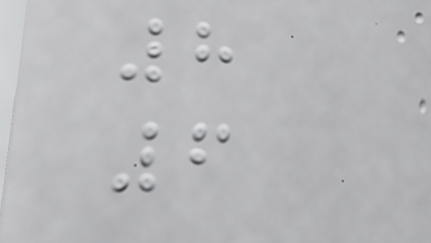8
6
